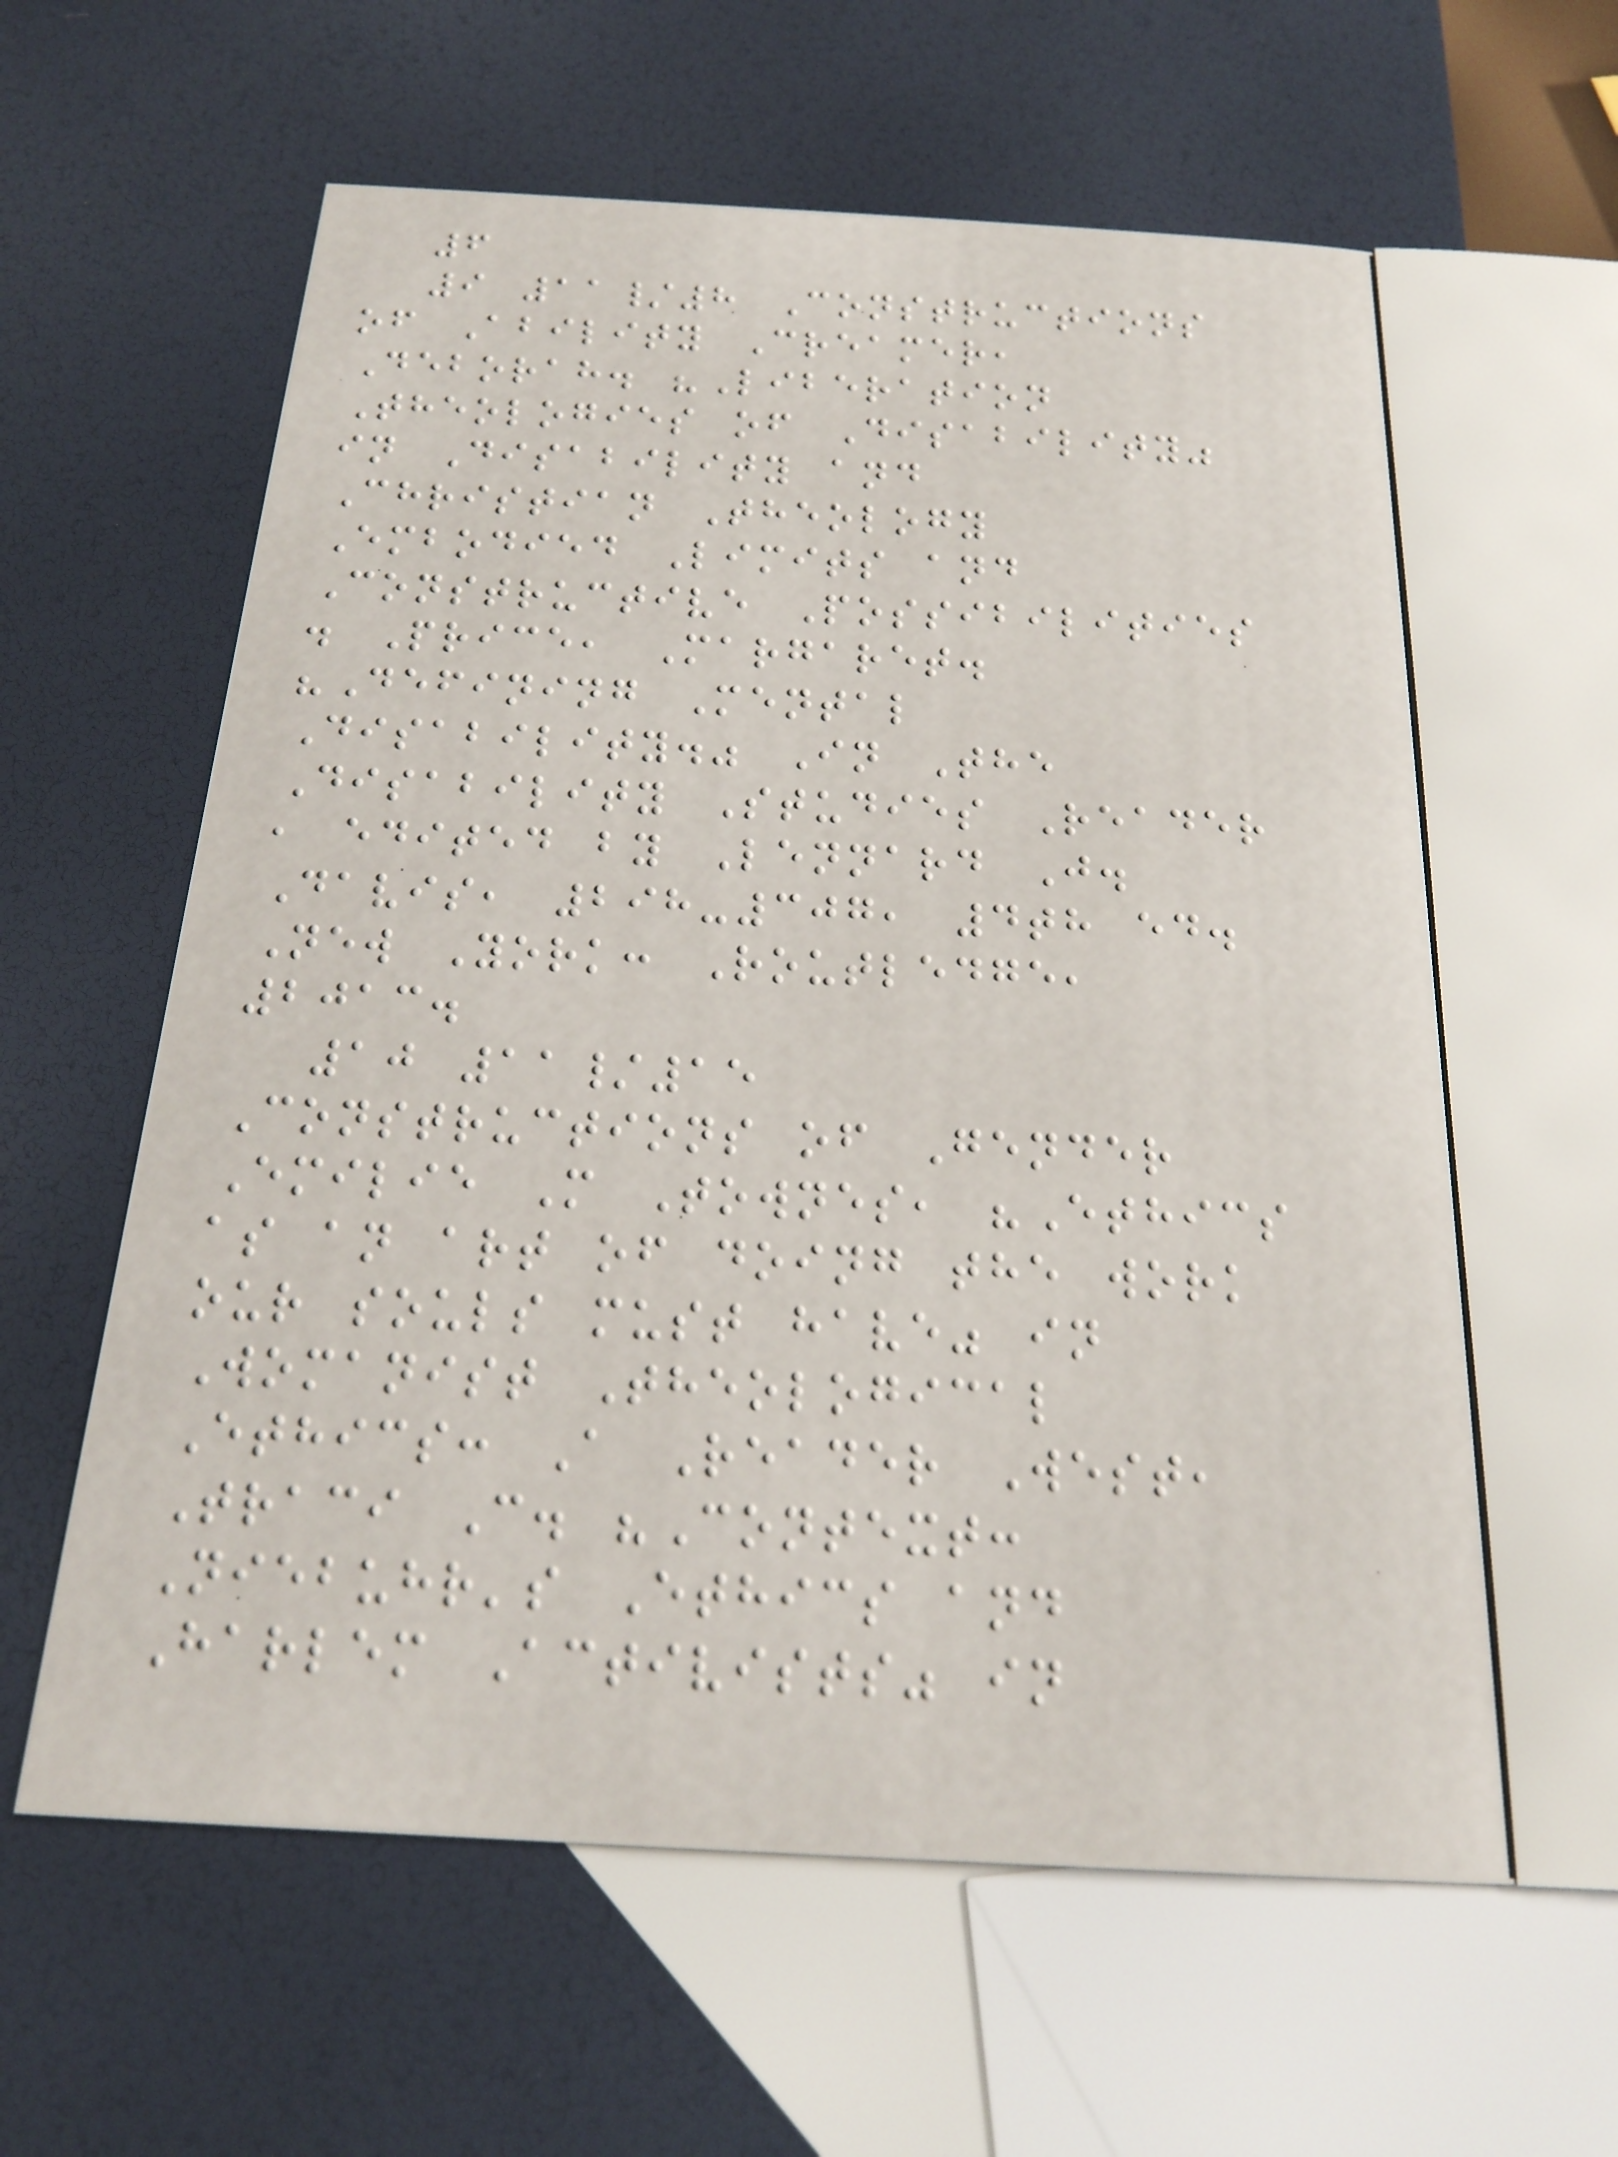6
9 11/8 Constructions
of Ability Creamer,
Deborah. "Liberation
Theologies of Disability"
in Disability and
Christian Theology
Embodied Limits and
Constructive Possibilities
. Price, Margaret.
"Defining Mental
Disability." In The
Disability Studies Reader
, edited by Lennard J.
Davis, 298-307, 4th ed.
New York: Routledge,
2013.
10 11/15
Constructions of Gender
Emilie M Townes, "Ethics
as an art of doing the work
our souls must have" in
Womanist Theological
Ethics: A Reader West,
Traci C. "Context:
Niebuhr's Ethics and
Harlem Activists" in
